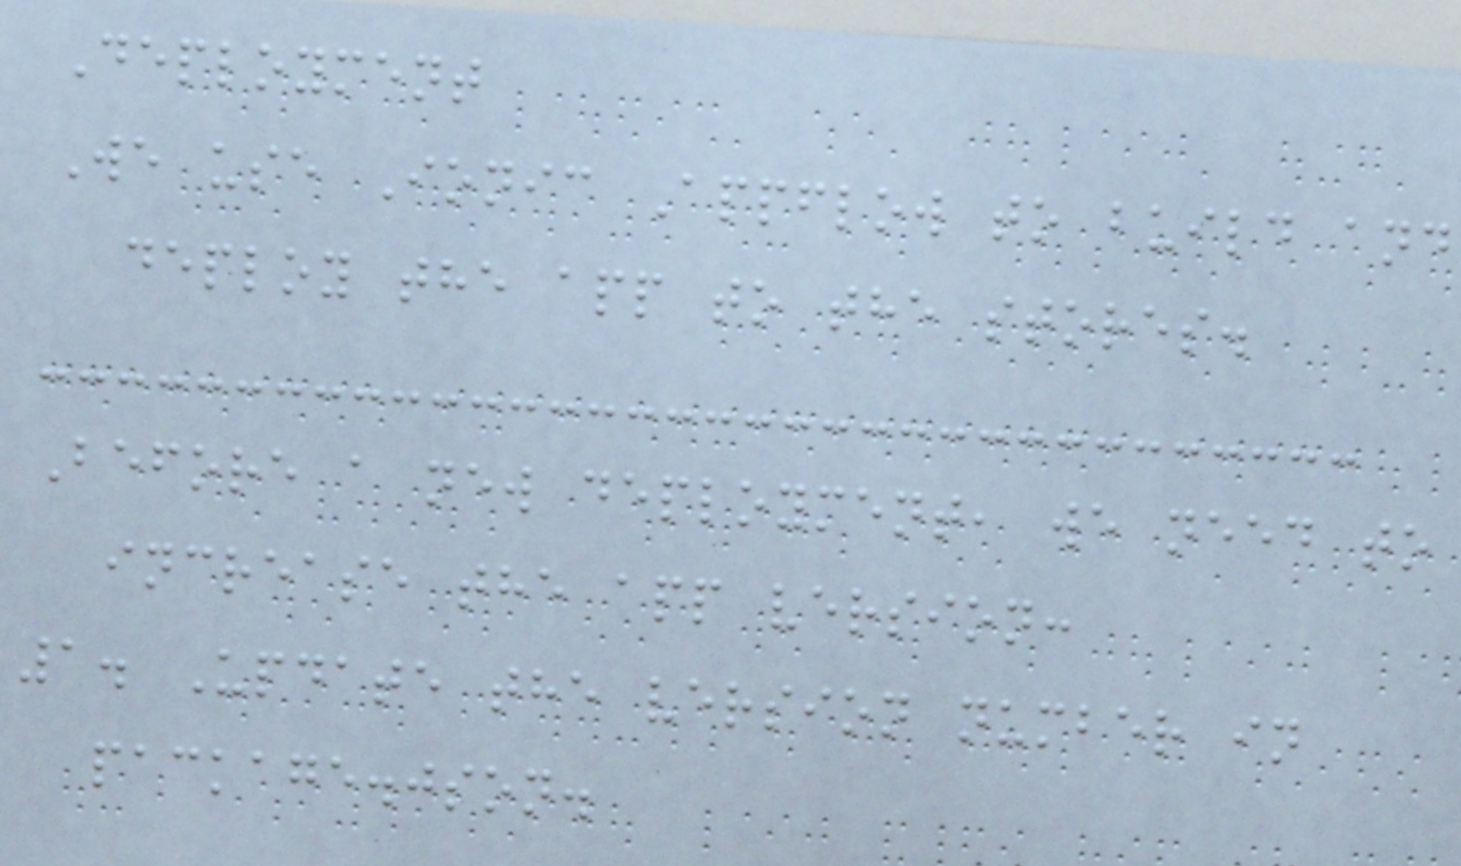Deployment
We use Ionic Appflow to build and
deploy the app to the stores.
Before a new deployment, we need to
increase the app version:
1. Update the version number in
package.json.
